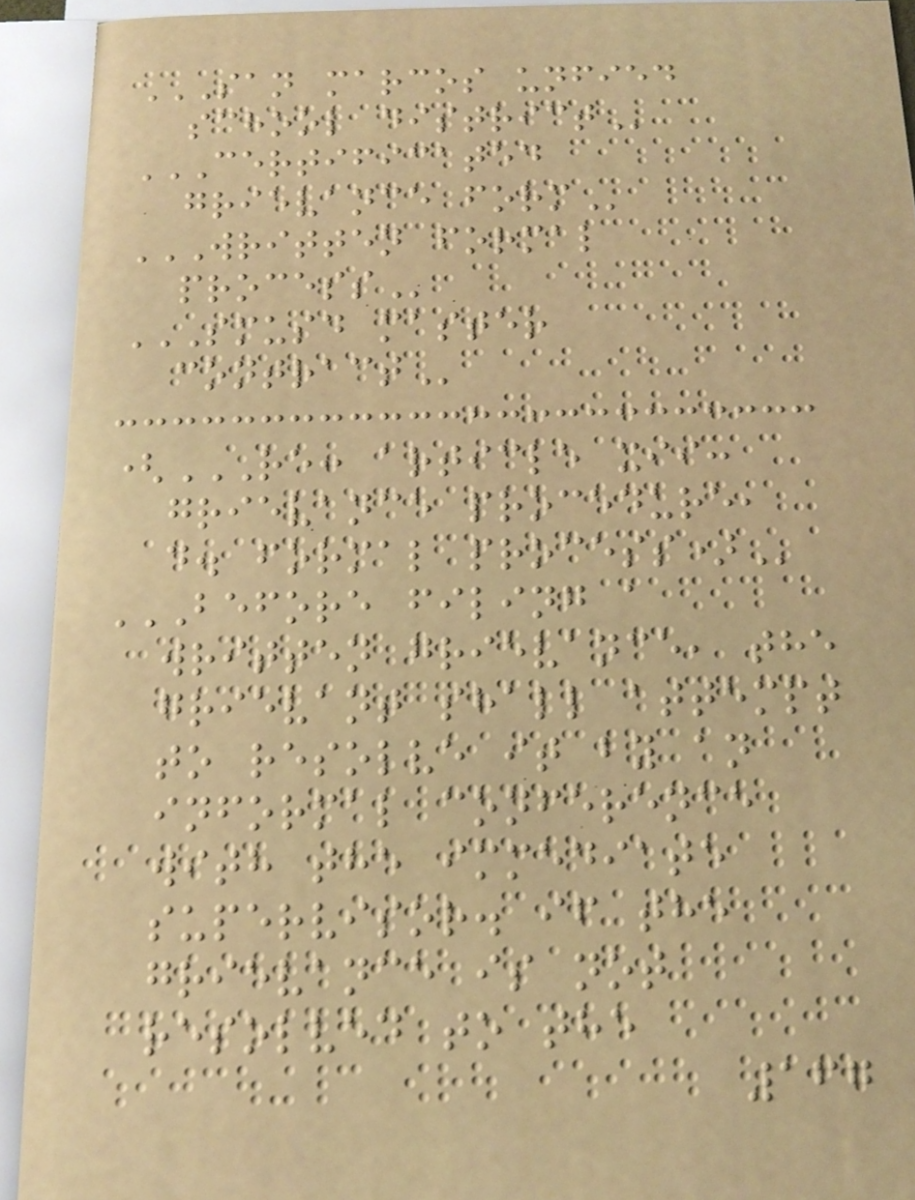SAN MARCOS UNFIED
SCHOOL DISTRICT
CERTIFICATED
GRIEVANCE FORM
WRITTEN FORMAL
PROCESS
SMUSD MASTER
CONTRACT
(RE: ARTICLE XII:
GRIEVANCE PROCEDURE,
D. FORMAL PROCESS)
BEFORE FILING A
WRITTEN GRIEVANCE, THE
GRIEVANT SHALL ATTEMPT
TO RESOLVE IT BY AN
INFORMAL CONFERENCE
WITH THE IMMEDIATE
SUPERVISOR. IF THE
GRIEVANCE IS NOT
RESOLVED TO THE
167
